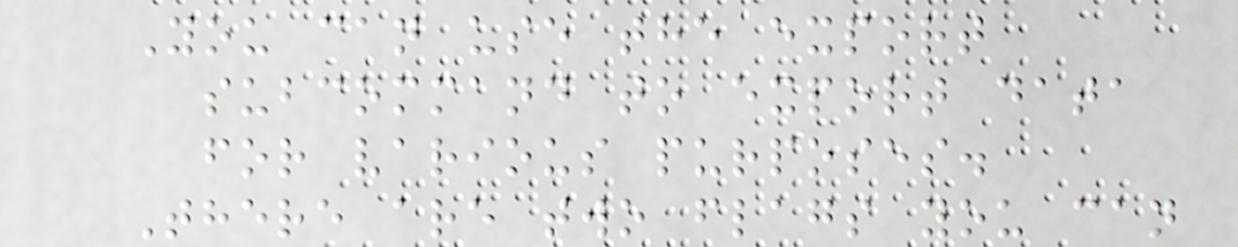You can use the export
subcommand to export data
for various purposes.
There are two flags you can
